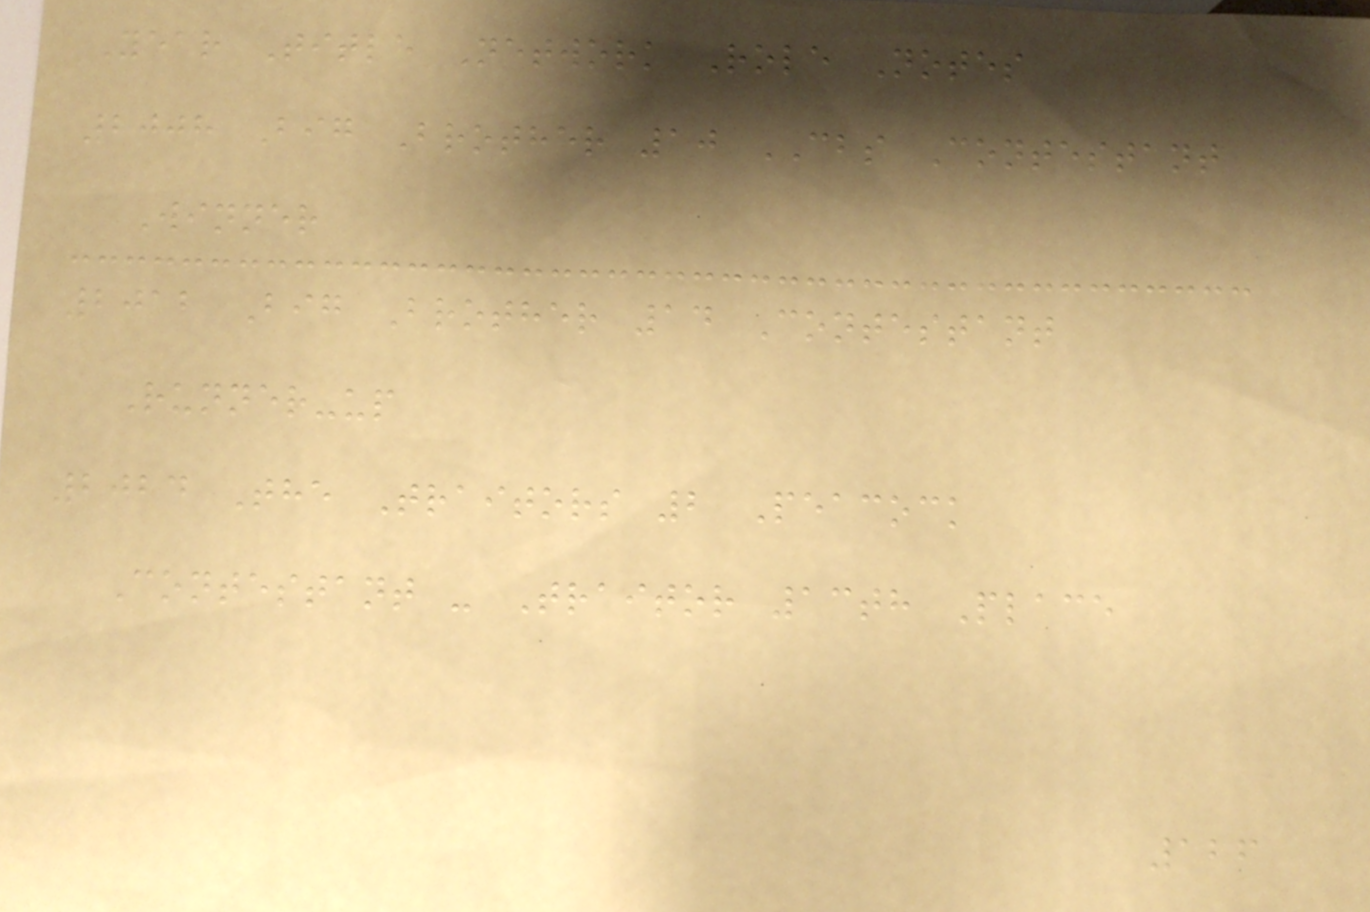Year Title Network Role Notes
2008 Big Brother 10 CBS Contestant
Winner
2012 Big Brother 14 Contestant
Runner-up
2024 The Traitors 2 Peacock
Contestant - Traitor 13th Place
126
